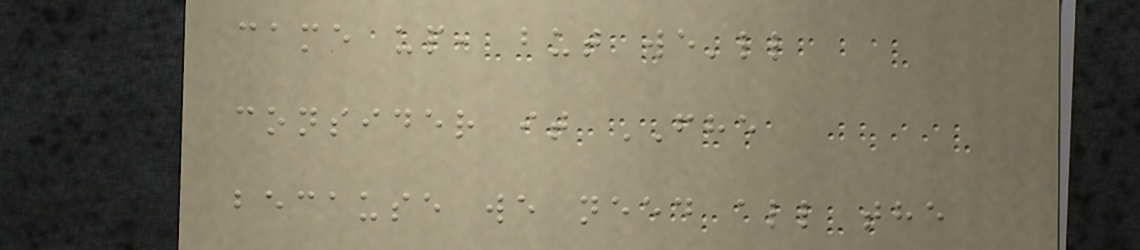came up, but we'll
consider it FHE
because we need all the
